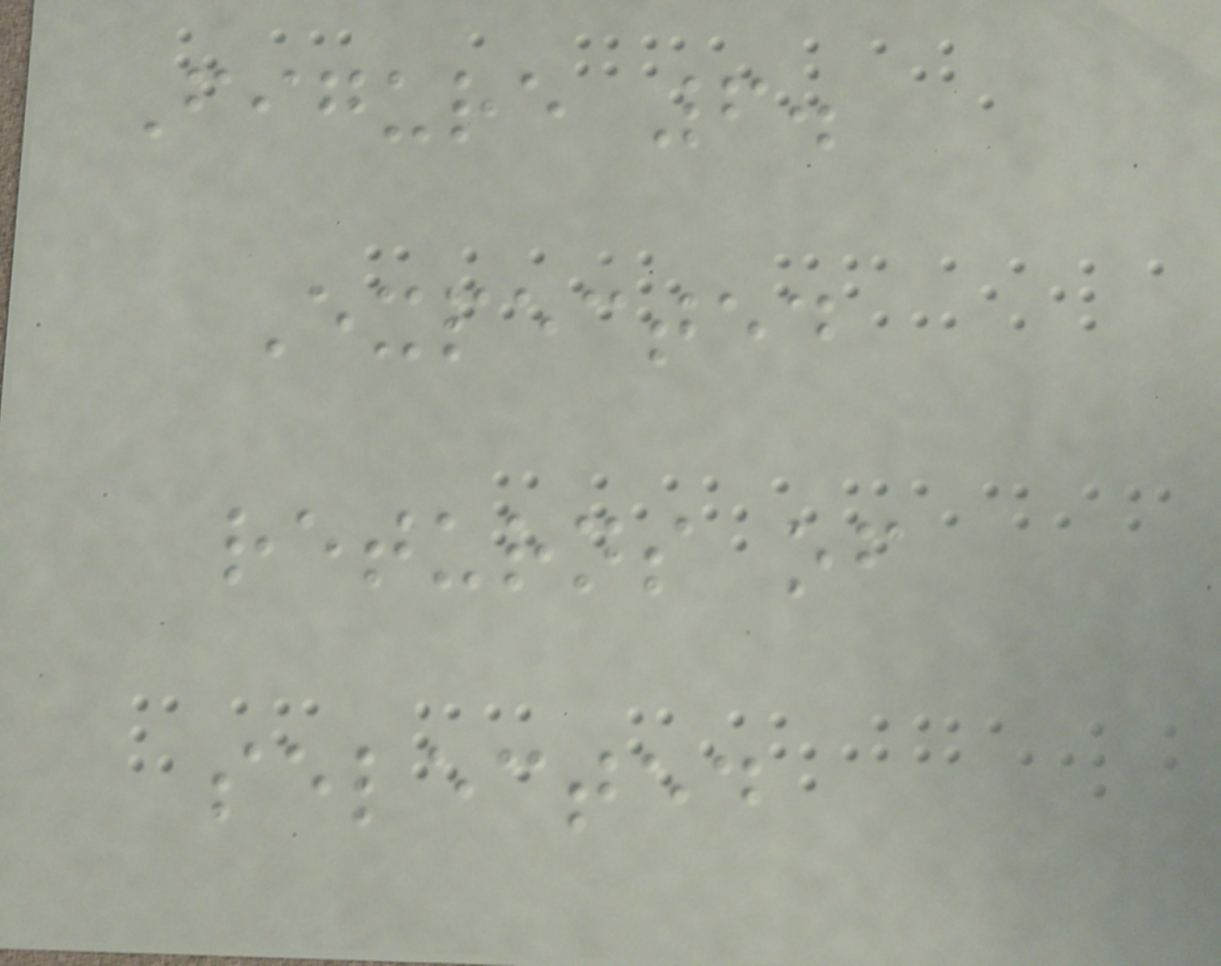Figure 6.
Expected
returns of
selected
